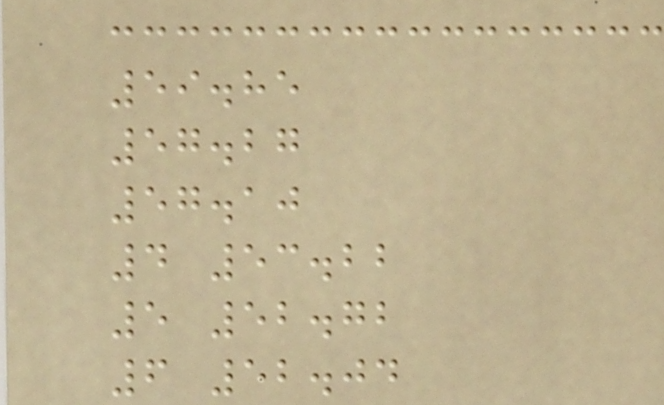59.85
57.27
57.10
4 53.22
5 52.72
6 52.04
